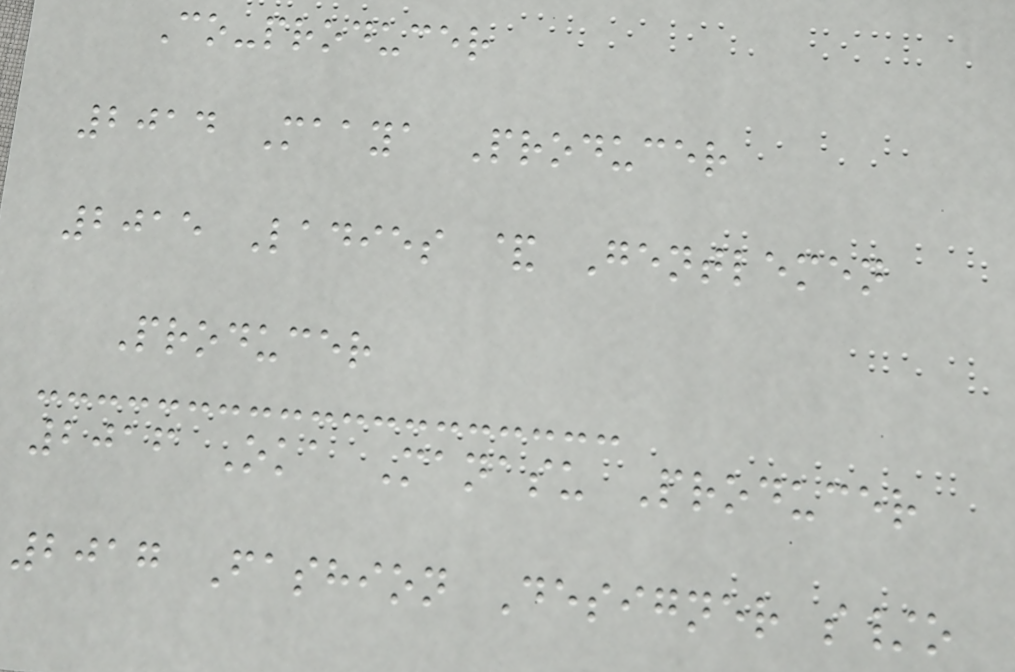Co-producer
2014 Maaya Producer
2015 Ladies & Gentlemen
Producer
2016 Oka Manasu Producer
2017 Fashion Designer s/o
